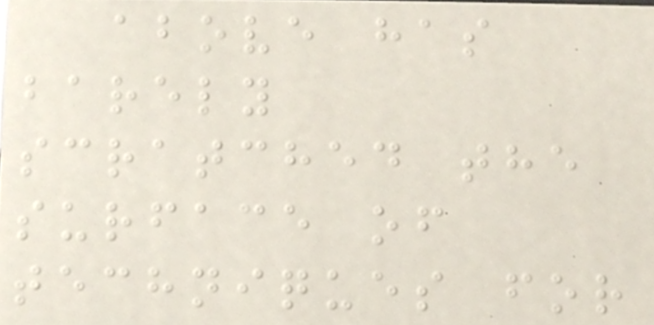above has
barely
scratched the
surface of
techniques for
